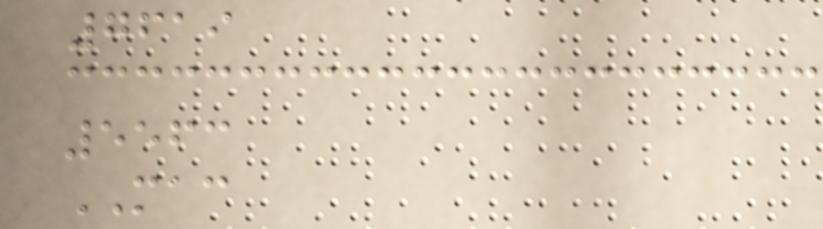7619
5563
MAC
